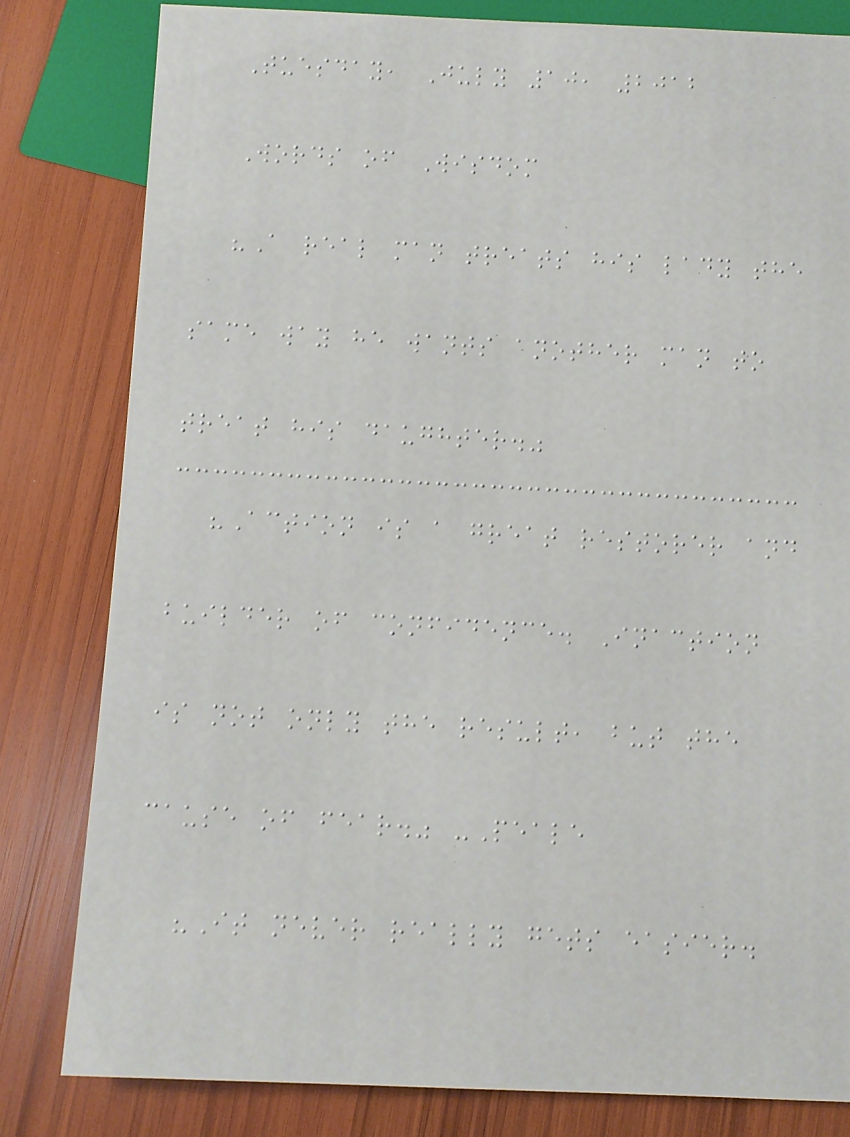Tuesday, July 10, 2012
Words of Wisdom
"A real man treats his lady the
same way he wants another man to
treat his daughter."
"Action is a great restorer and
builder of confidence. Inaction
is not only the result, but the
cause of fear." -Peale
"It never really gets easier.
